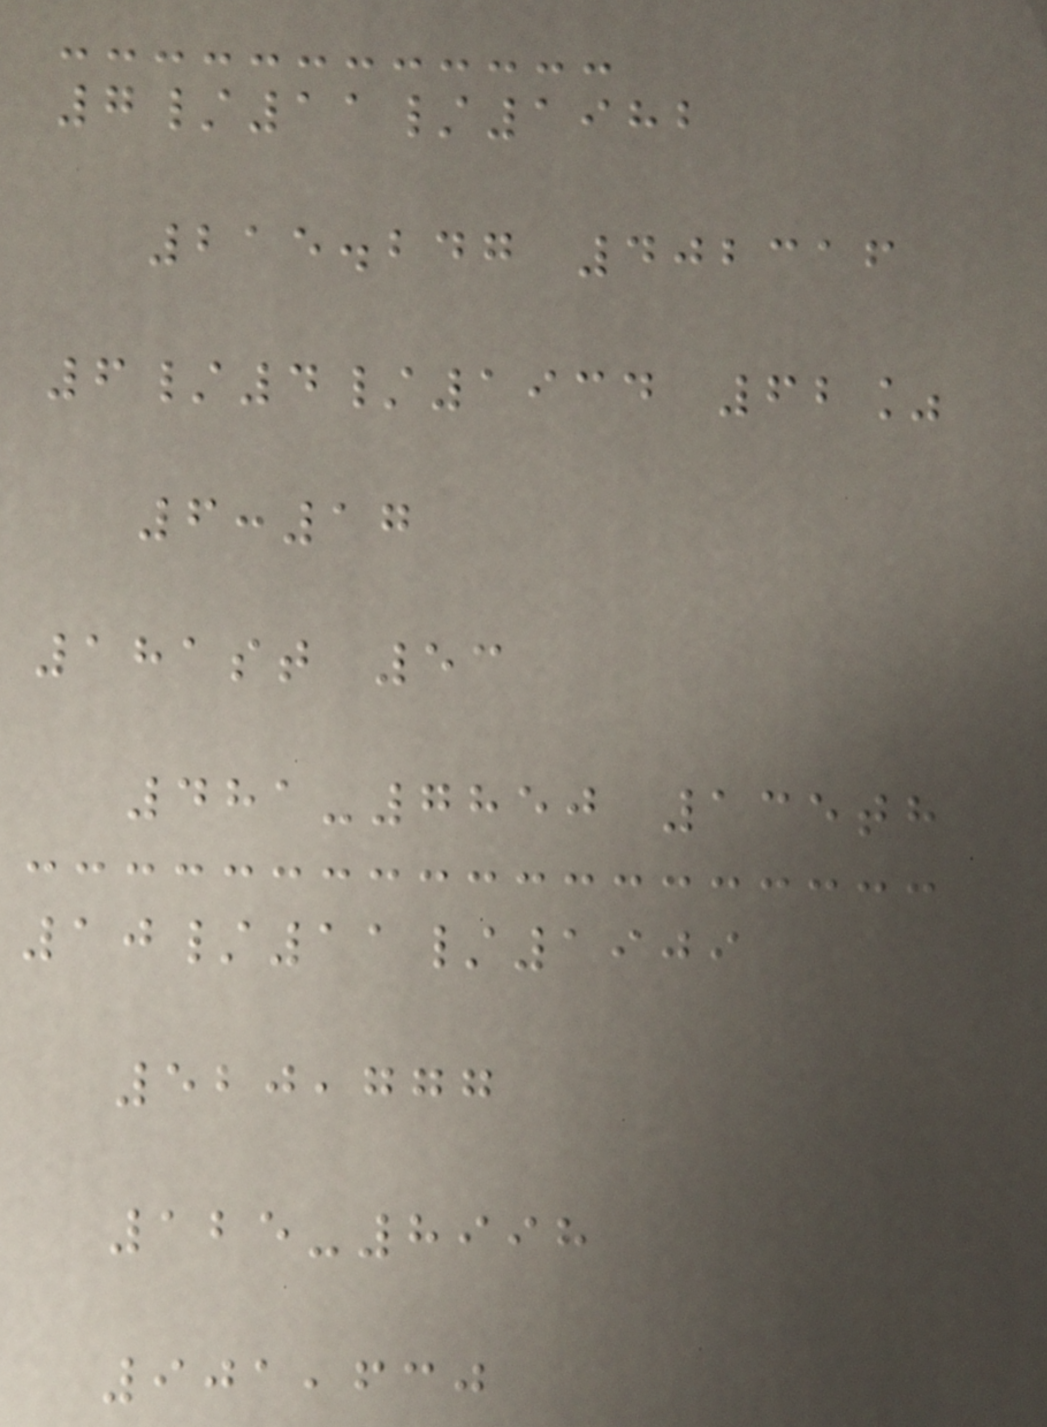7/11/1982
215.247 402316
6/4/1934 62%
6:17
181st 53
481-7850 135th
10/11/1909
520,777
125-8998
901,630
